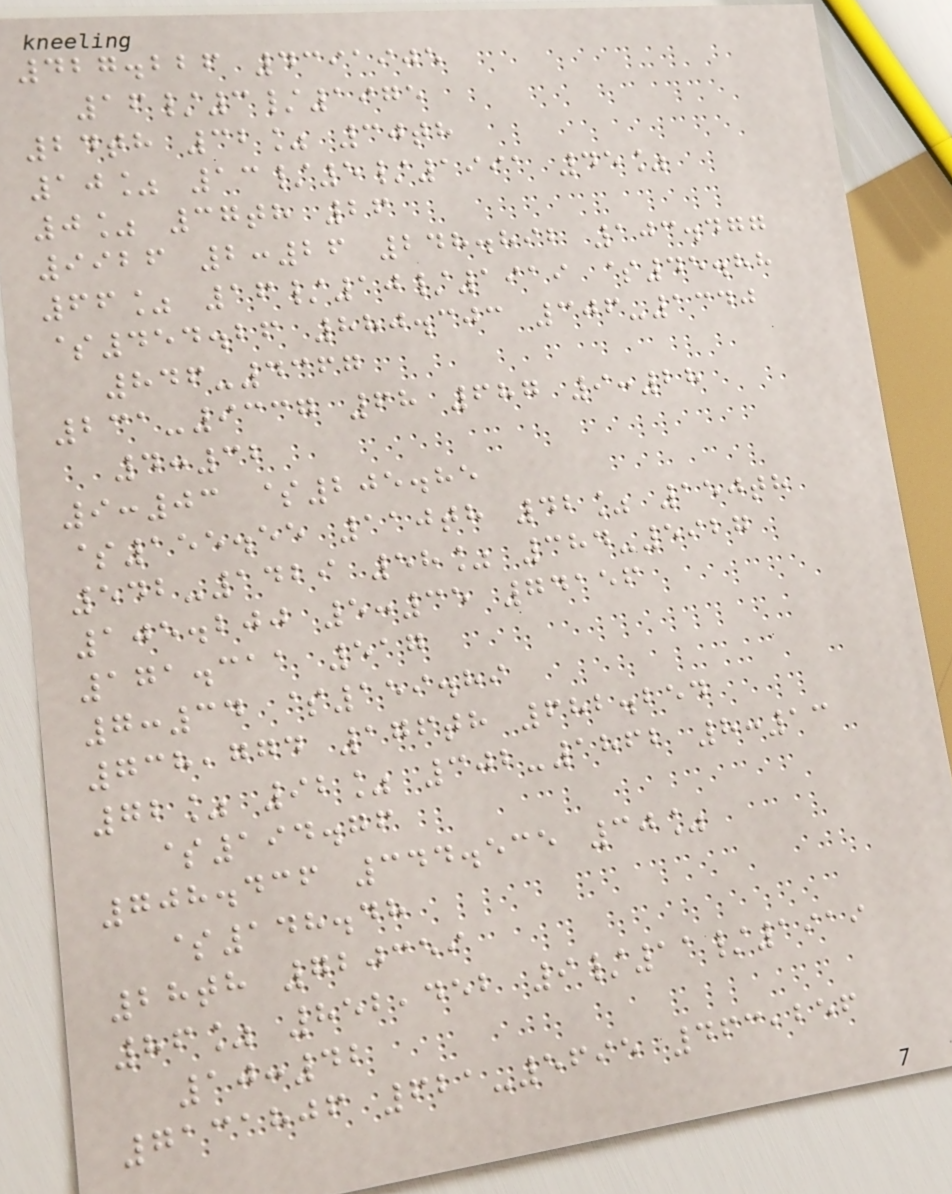427.226 4391905
16/3/1975
24th 32% 30th
10% 13/5/1991 45%
0% 37th 26
9926 2:26 248.892 103.477
66% 16/10/1919 $45.88
$454.26 880.303 306-1340
846-4367
231-9337 68 687 9:28
4:32
9:03 $205.85
$155.55 110th 42% 150th
542-1429 58% 384-5927
105.200 5:35 74156
171.311 517
7:34 $159.89
738,774 176th 682.254
72% 92% 302-1862 8:13
$194.76
708.436 344.535 30%
$148.48
28th 720359
86% 852,452 9/11/1919
10:42
7131806 621-5695 463,256
